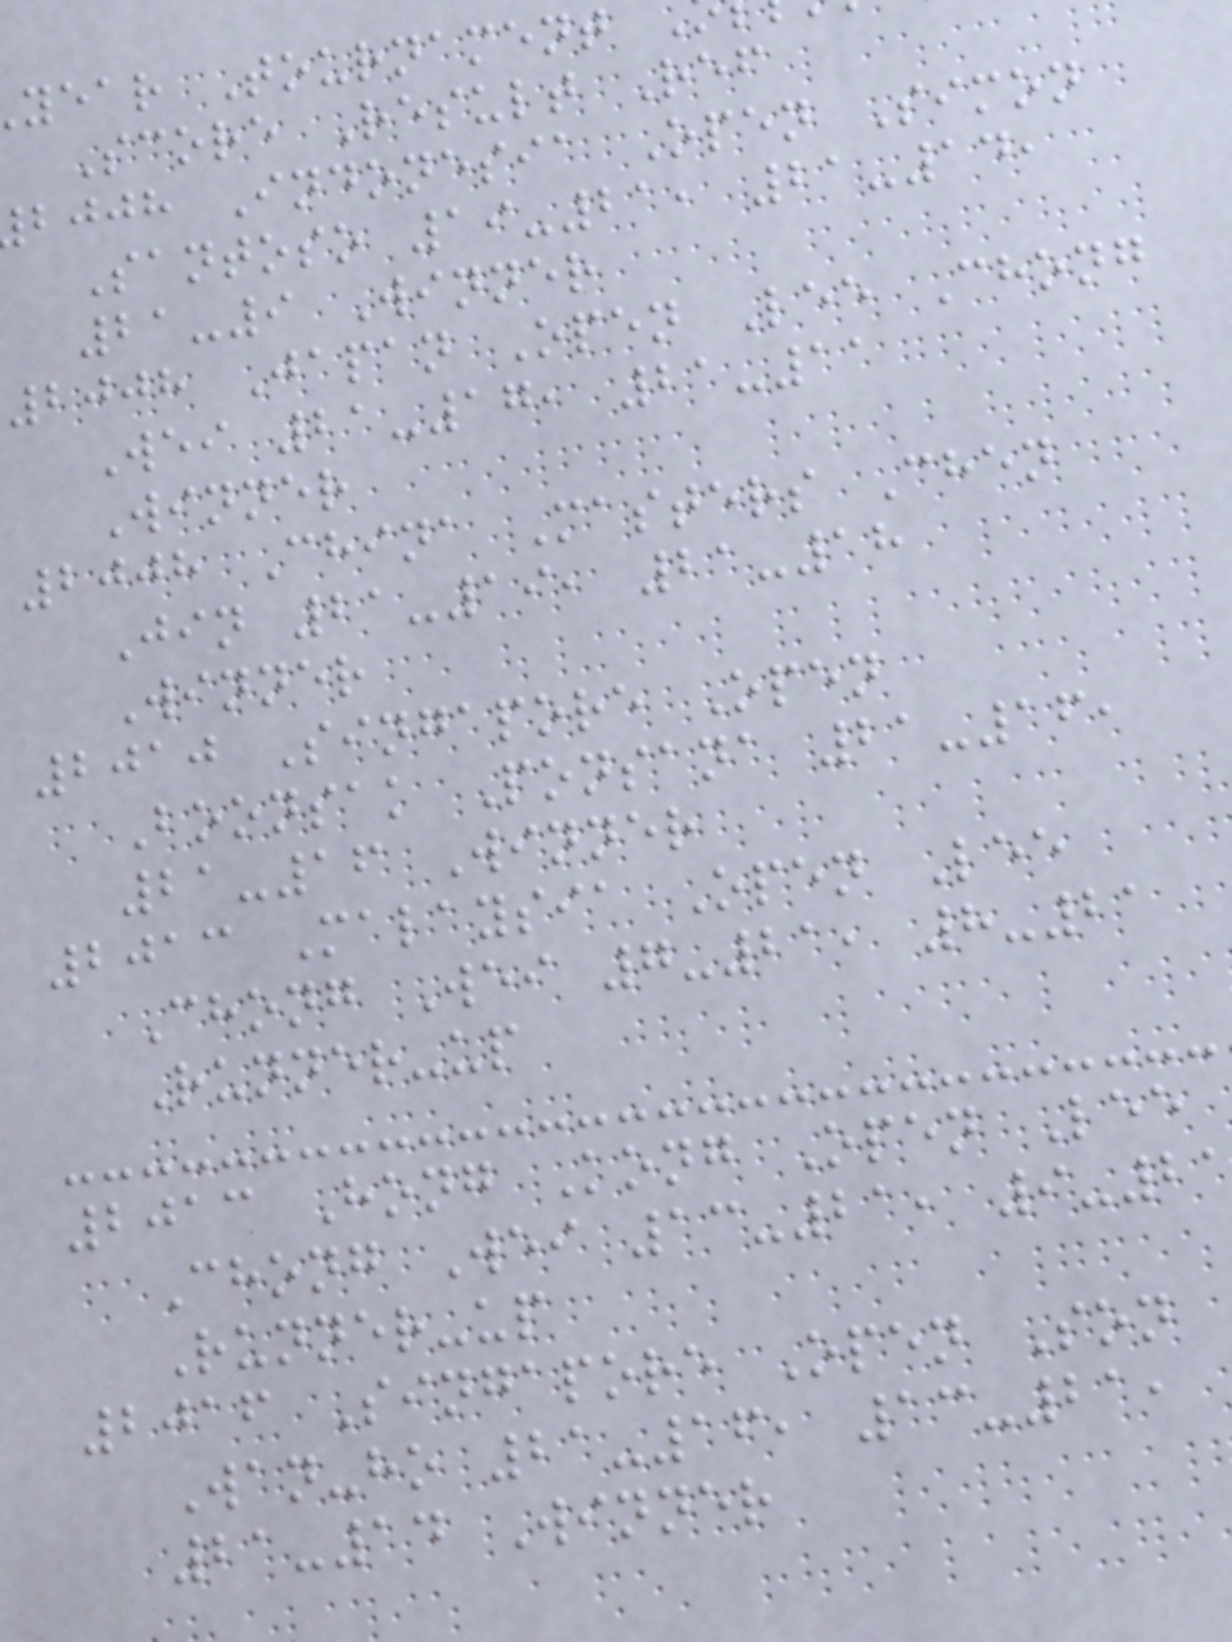year Tournament
Score Result Ref
bjjh Indonesia Open Simon
Santoso 19-21, 21-14,
21-9 Winner
2008 Japan Open Lee Chong
Wei 21-17, 21-11
Winner
2008 China Masters Chen
Jin 21-19, 21-18
Winner
2010 Singapore Open
Boonsak Ponsana 21-16,
21-16 Winner
2013 Malaysia Open Lee
Chong Wei 7-21, 8-21
Runner-up
2013 Hong Kong Open Lee
Chong Wei 13-21, 9-2
Runner-up
2016 Singapore Open Son
Wan-ho 21-16, 13-21,
21-14 Winner
